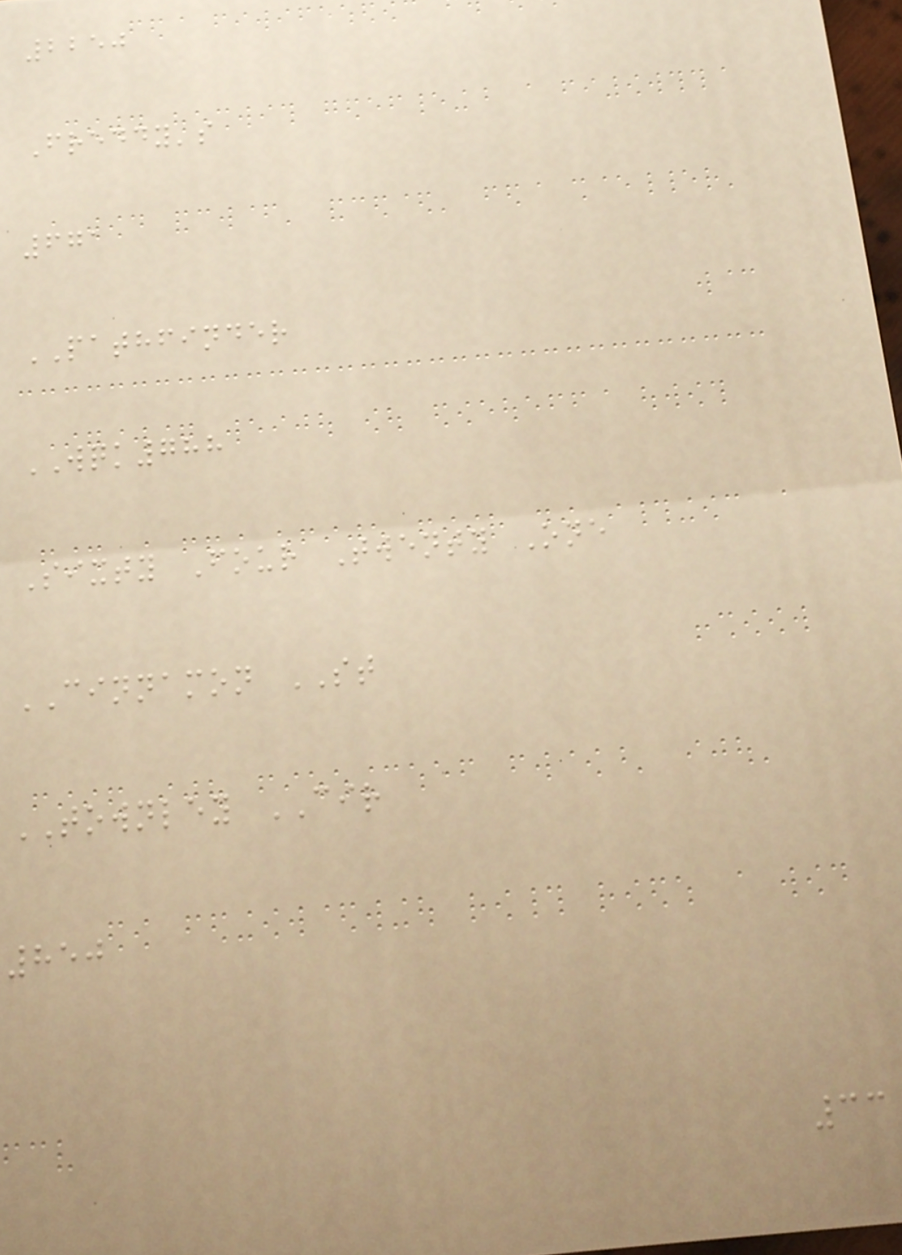2250
Freddy's
671
PATHFINDER
WQK788
Sixty Four Twenty One
CINNAMON ST
TOWNLEY CIR
850
33
